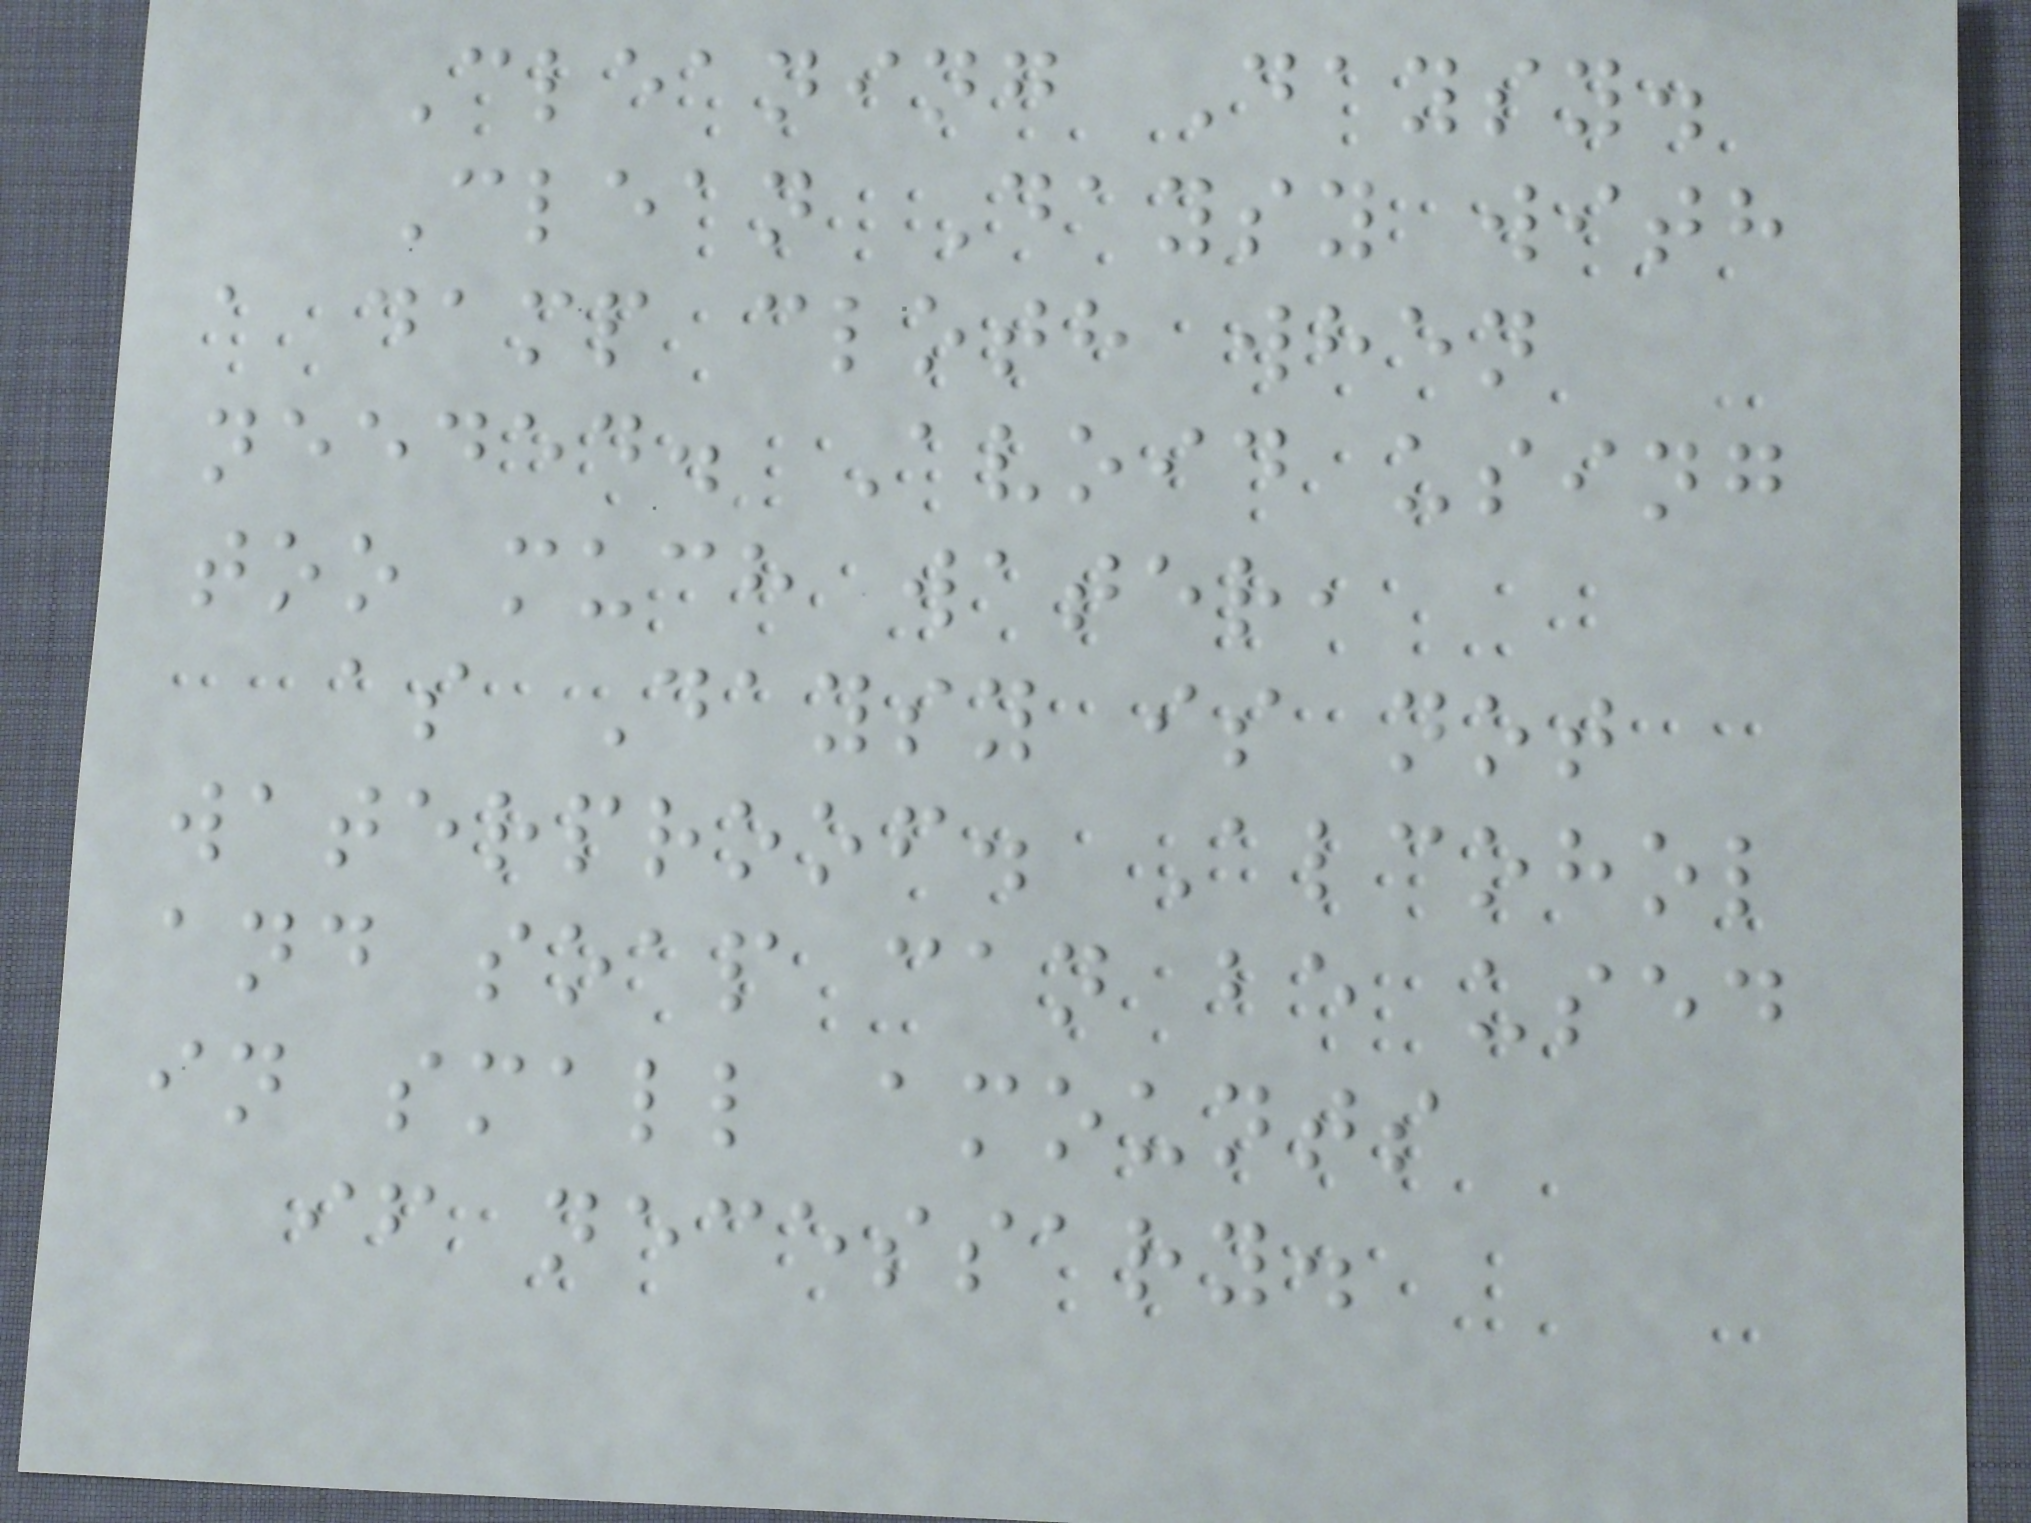Cleaning Daysy.
Clean Daysy with
a damp cloth when
needed. Avoid using
too much water,
as Daysy is not
waterproof. Alcohol
and soap can be used
in small amounts
if necessary.
